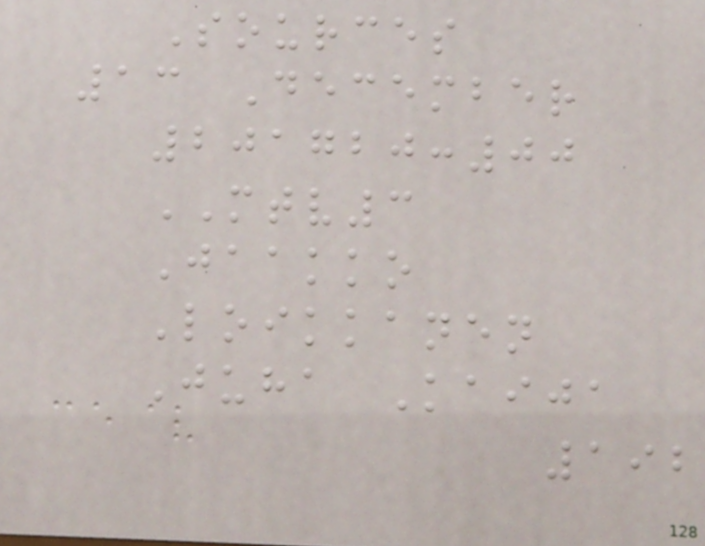Sources
13 December
201720:00
MTV3
Jaakko
Loikkanen
Juha Kaija
192
